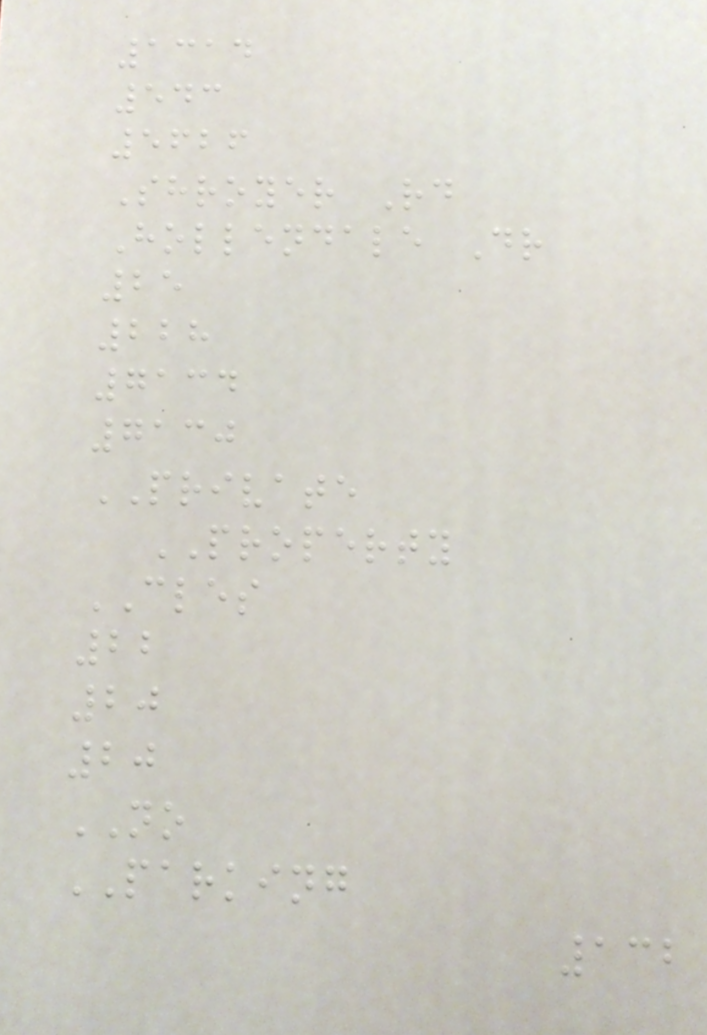1314
543
5626
Shroyer Rd
Hollendale Dr
25
228
7134
7130
PRIVATE
PROPERTY
CLES
22
20
20
NO
PARKING
132
